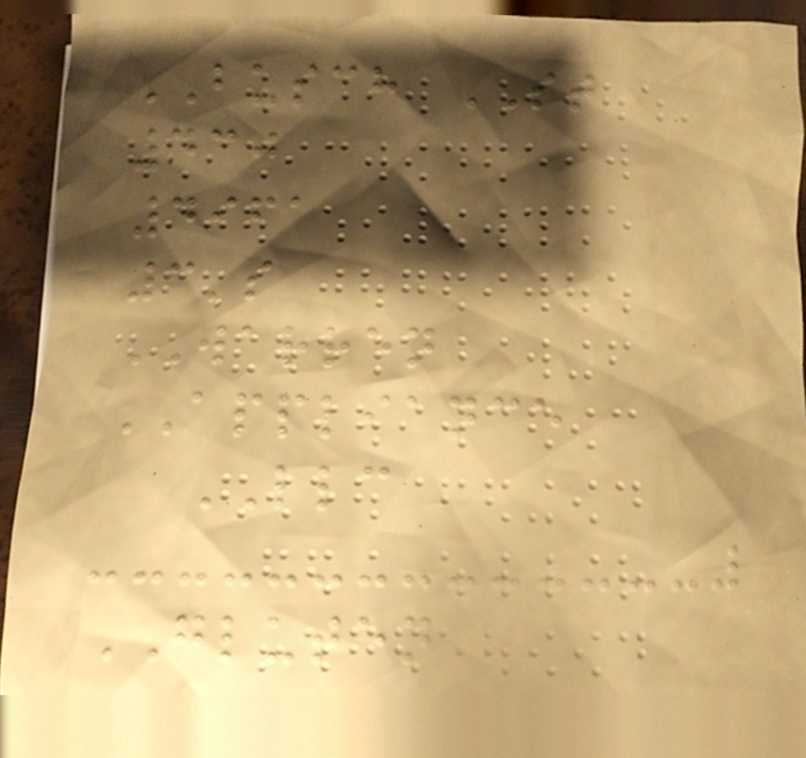BUSCH ST
430
4961
3's
WARREN
APPLIANCE
LLC
GLUTEN
